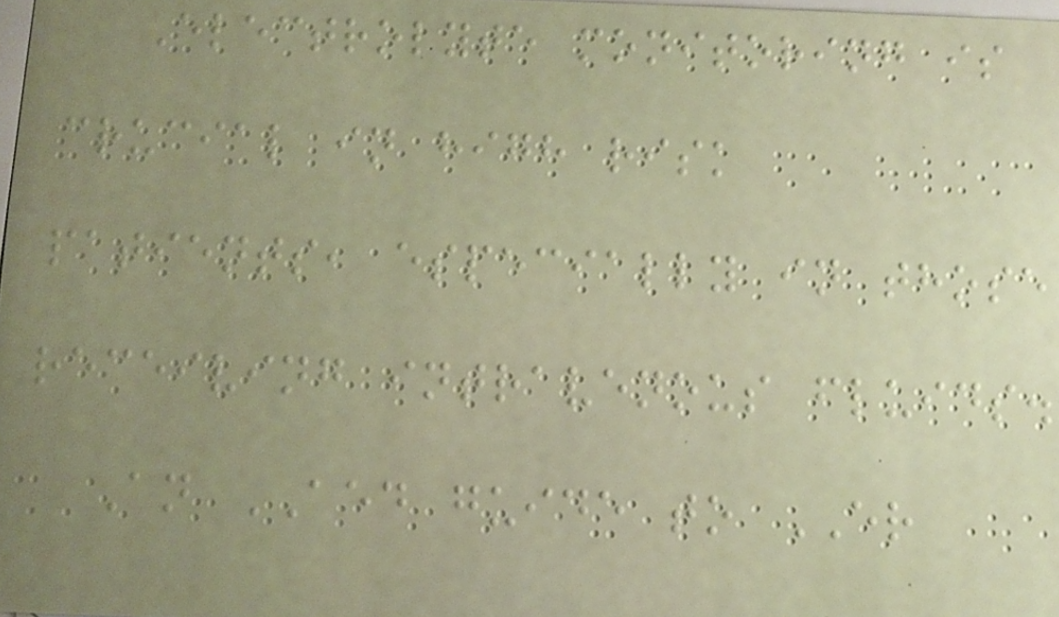Electrolyte monitoring is
crucial in high risk
patients, especially in those
receiving intravenous fluids.
An AED guide to ER
